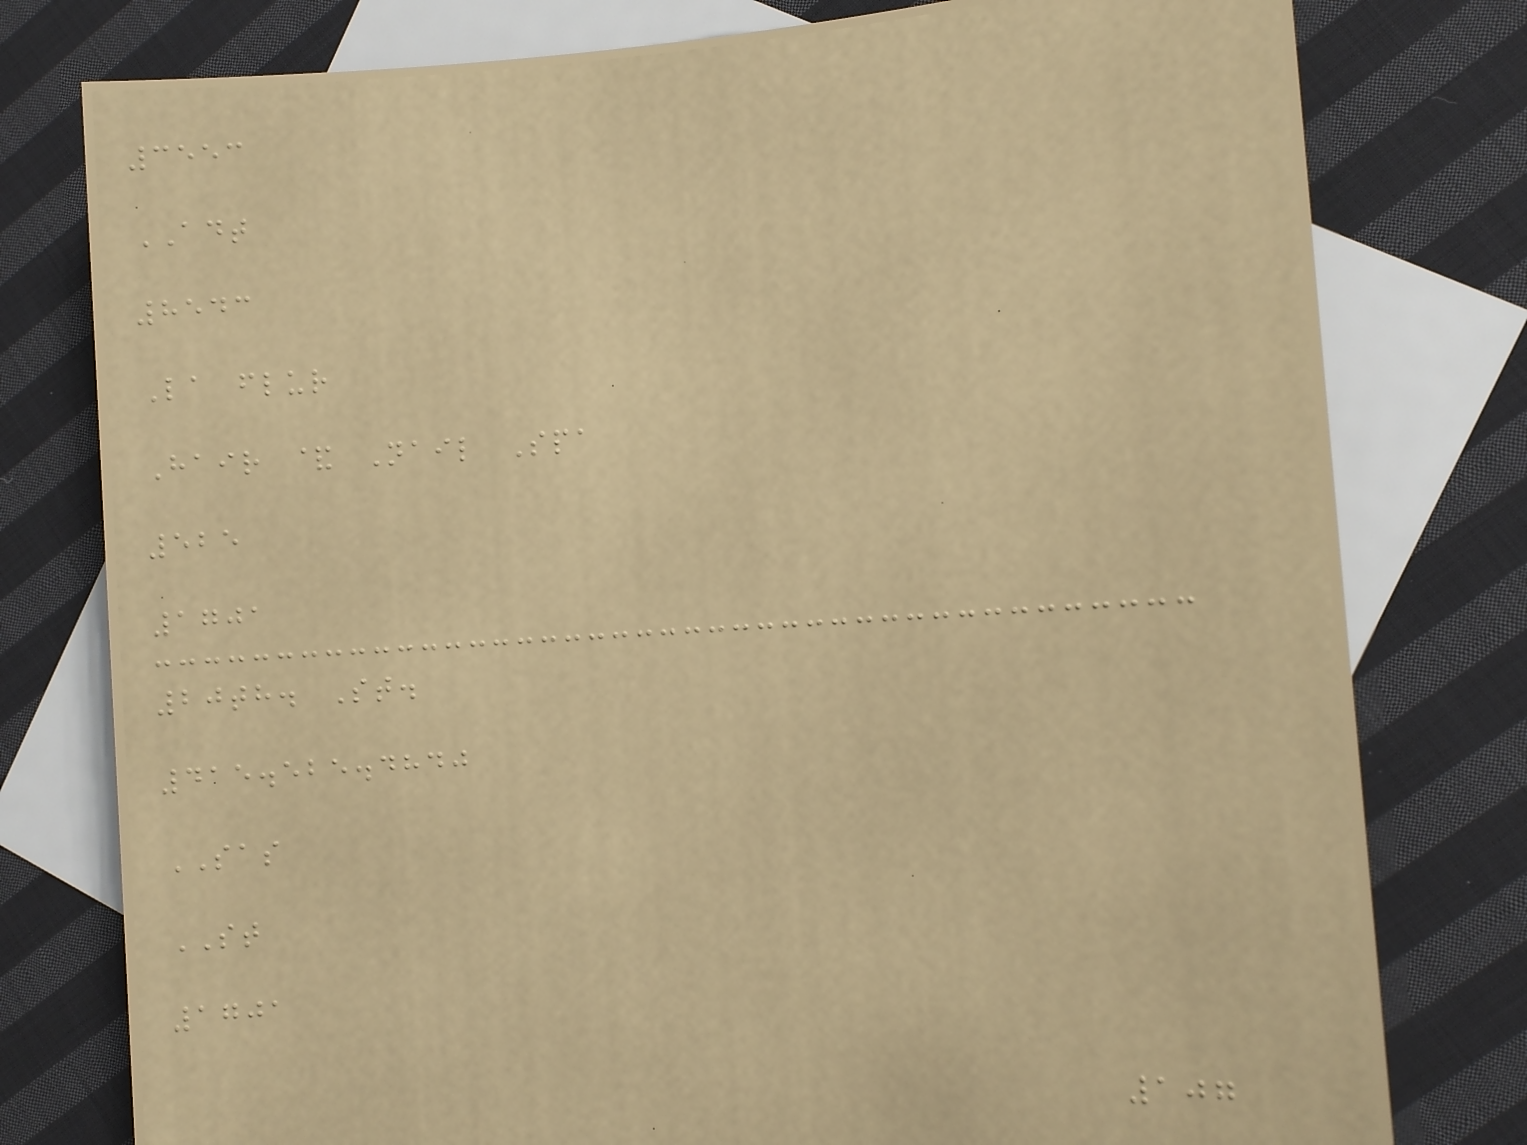3553
ADT
8543
La flur
Hair & Nail Spa
525
1701
20th. St.
415.525.4840
SAS
ST
1701
107
